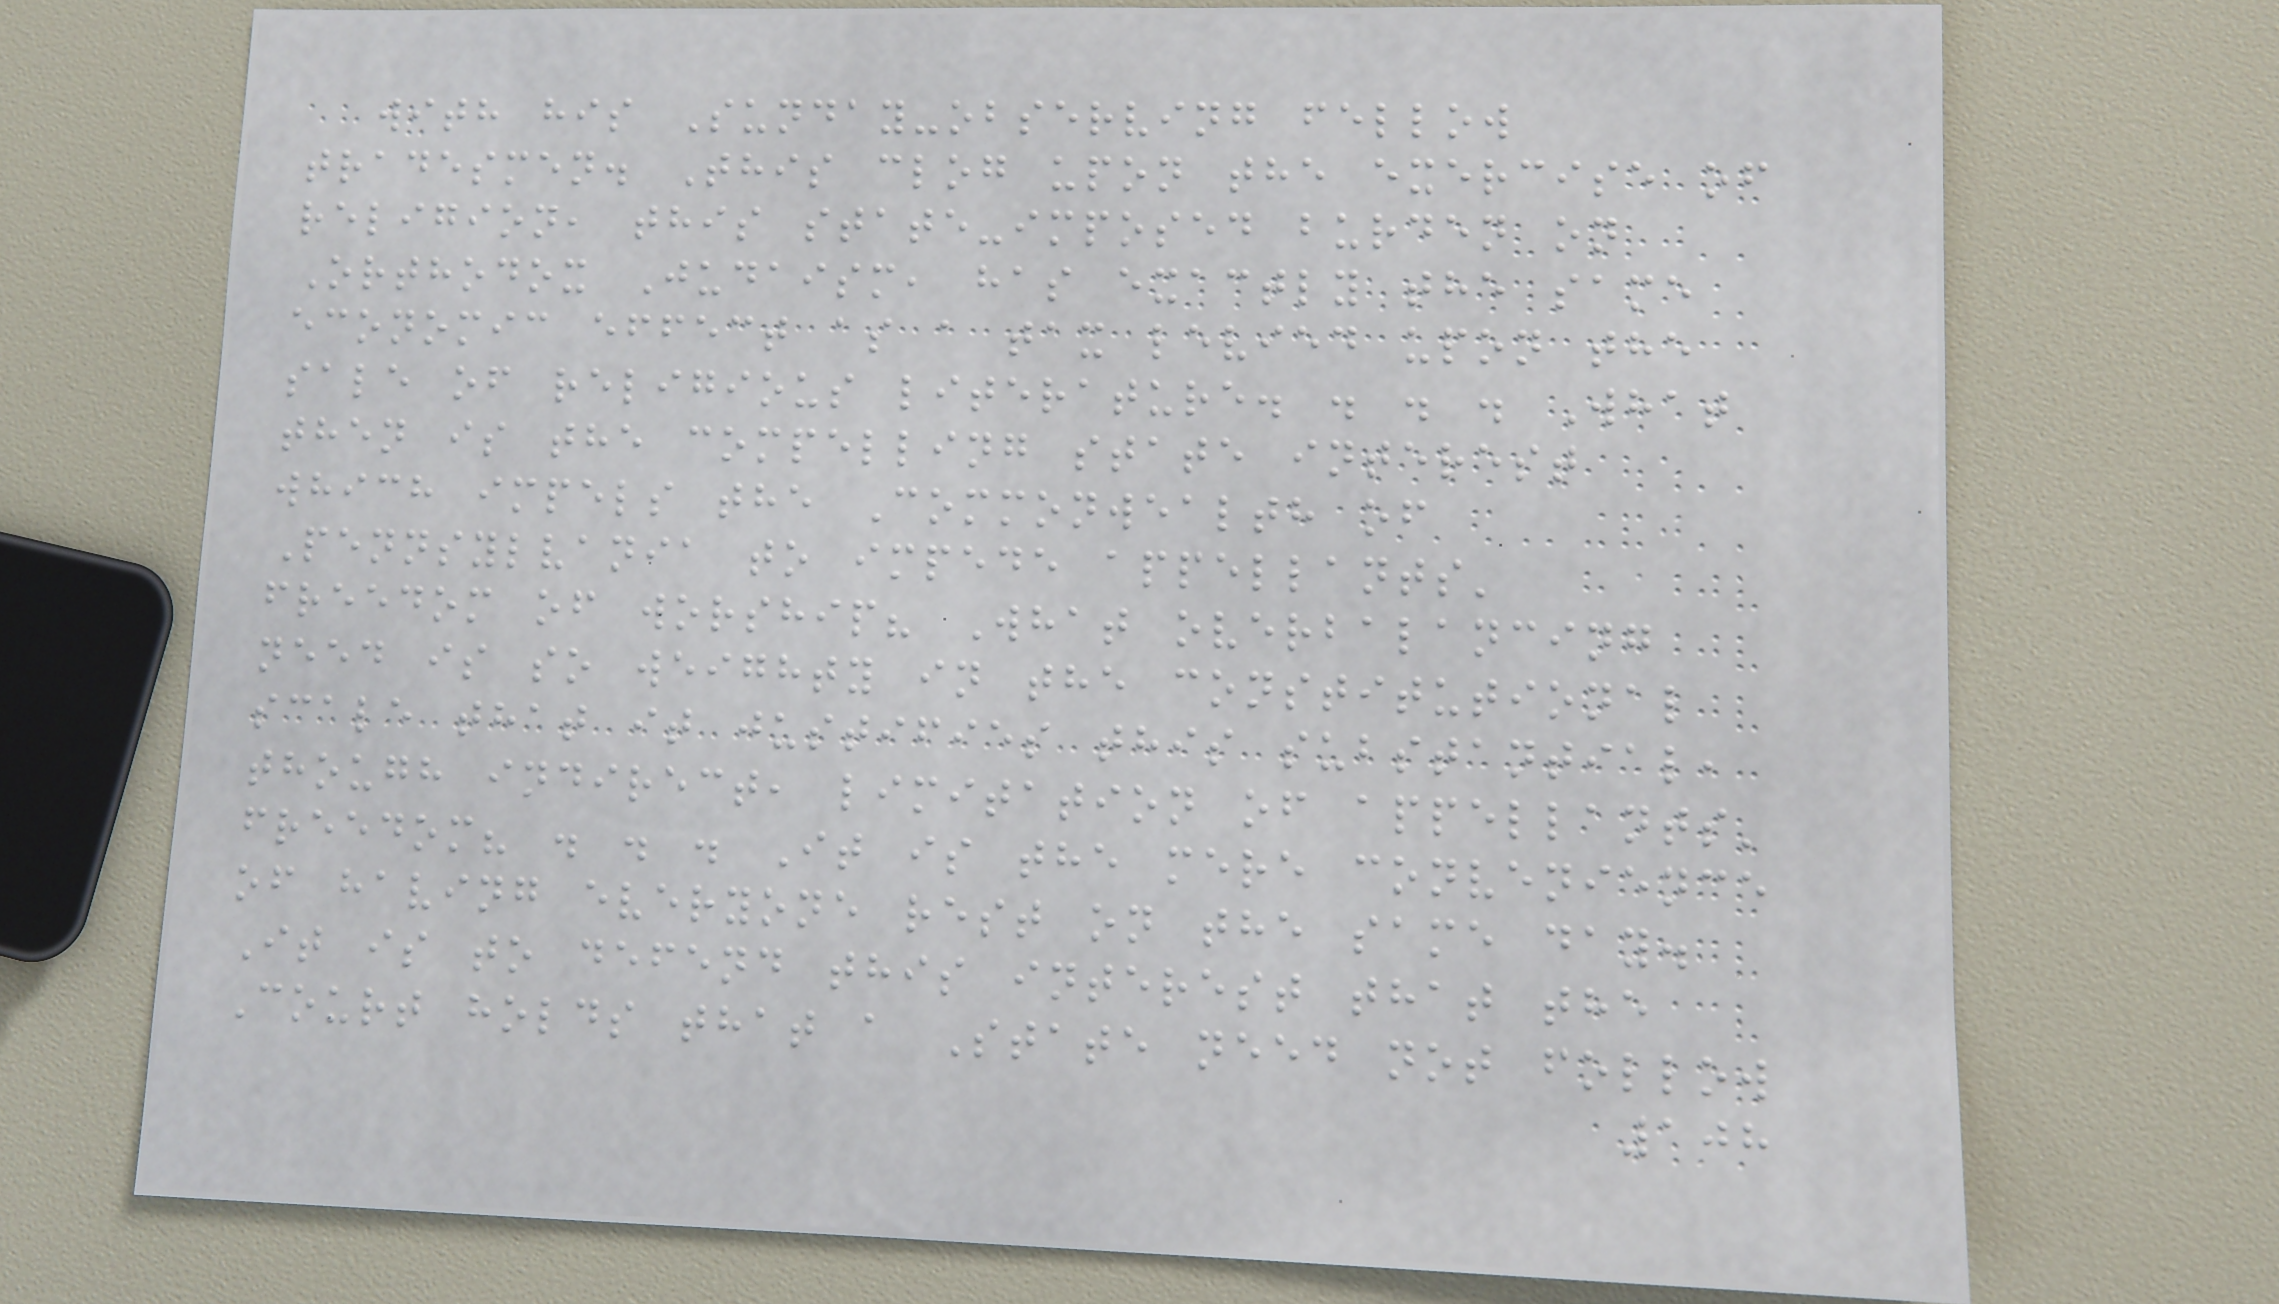with his Sunday-observing fellow
tradesmen. This clog upon the exercise of
religion, this state-imposed burden on
Orthodox Judaism, has exactly the same
economic effect as a tax levied upon the
sale of religious literature. . . . What
then is the compelling state interest
which impels the Commonwealth of
Pennsylvania to impede appellants'
freedom of worship? What overbalancing
need is so weighty in the constitutional
scale that it justifies this substantial,
though indirect, limitation of appellants'
freedom? . . . It is the mere convenience
of having everyone rest on the same day.
It is to defend this interest that the
Court holds that a State need not follow
108
